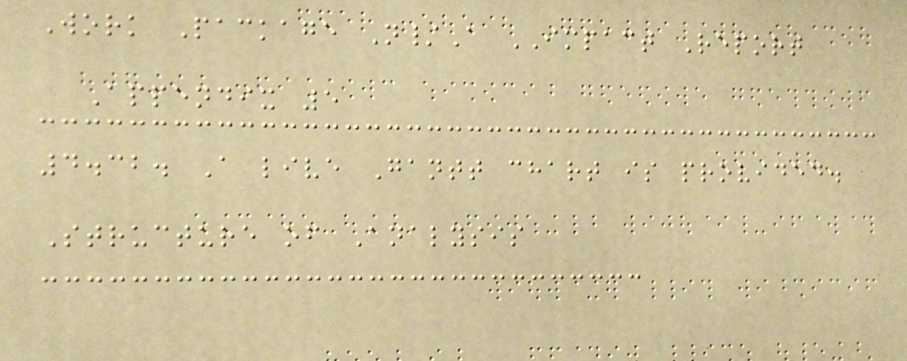Work Package N/A IMPACT Report
Appendix 5
4.32. A live Gantt chart is provided.
Structure of Analysis
